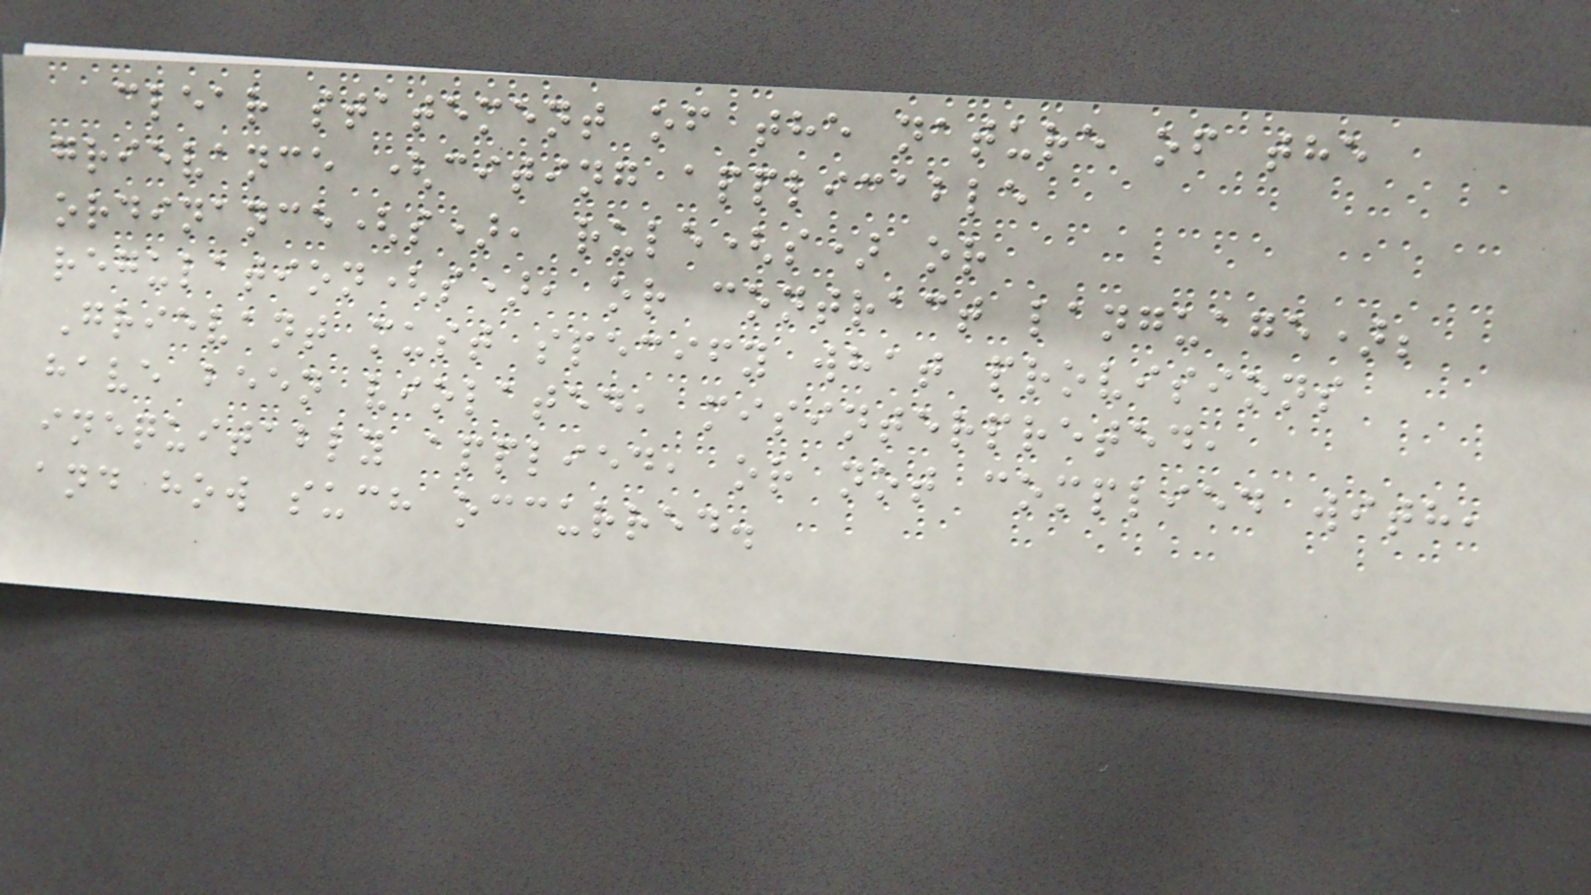clear statement of the nature of the
grievance (citing applicable
ordinance(s), rule(s) or
regulation(s), or contract language);
Grievant must specify what provisions
have been violated, misinterpreted,
inequitably applied, or not complied with,
and how such occurred.
